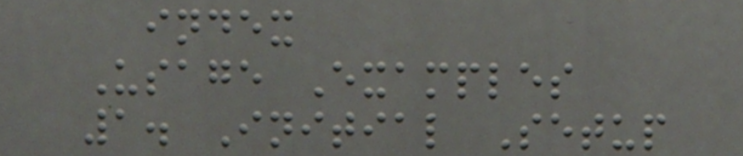index
Usage Examples
1. Initial Setup
